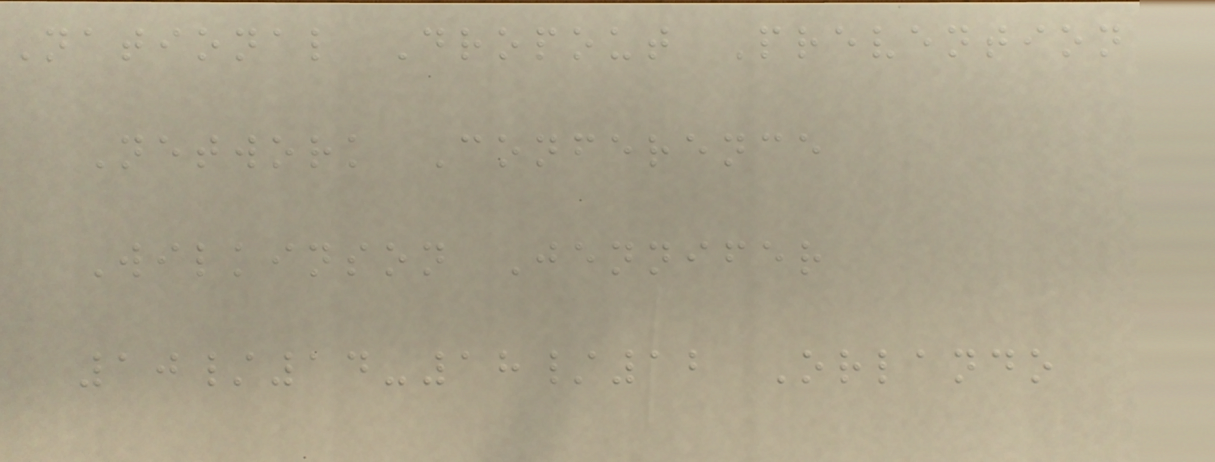National Dropout Prevention
Network Conference
Wilkinson Jennifer
10/14-18/12 Orlando
